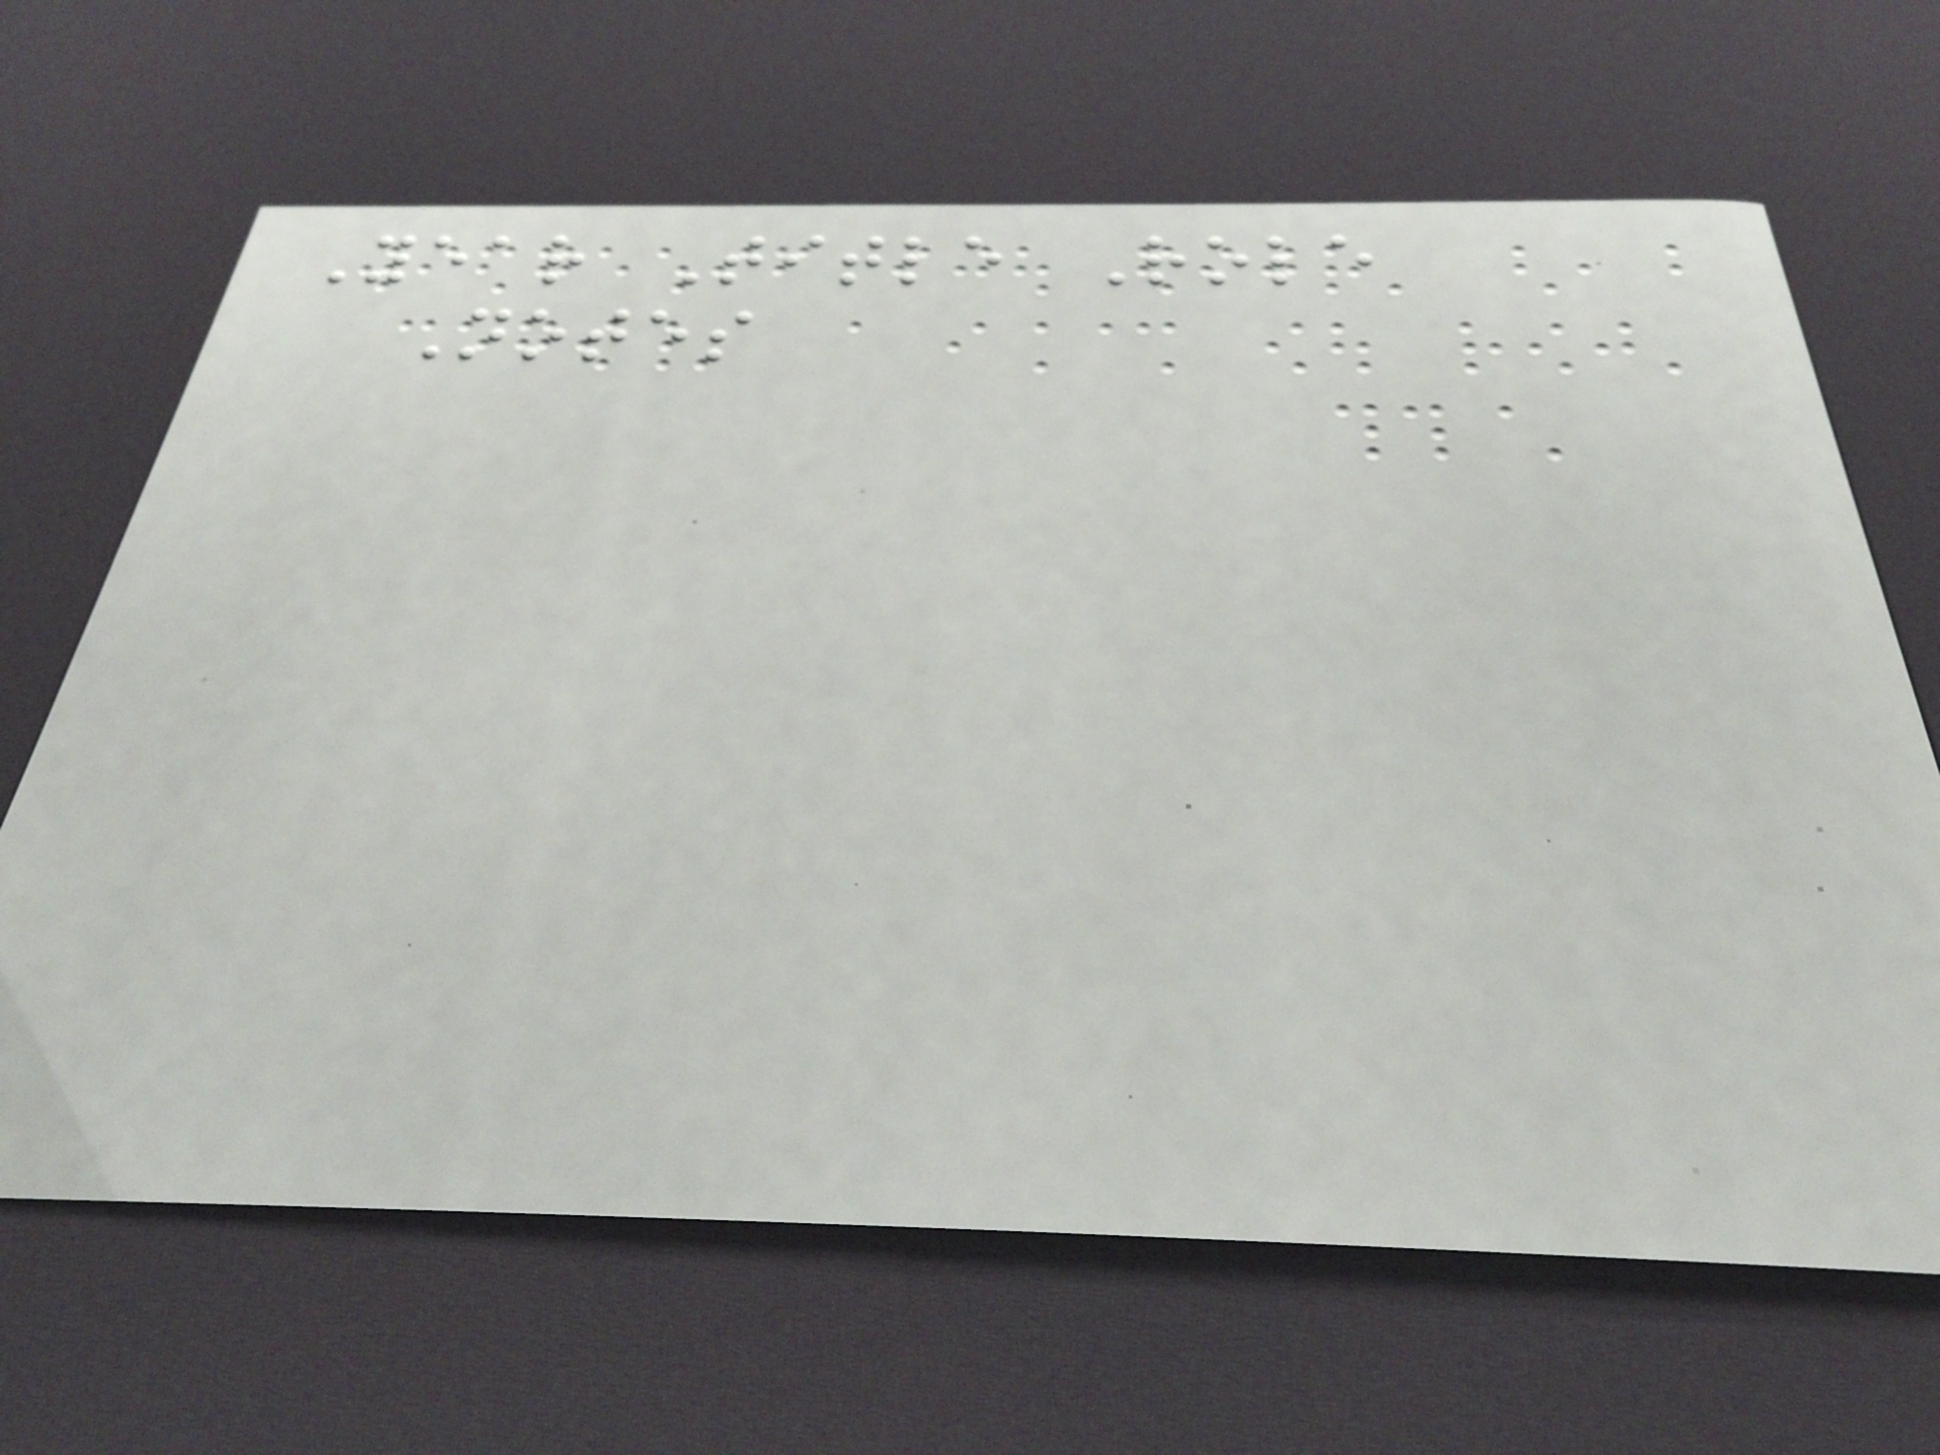Year Title Role
Notes
